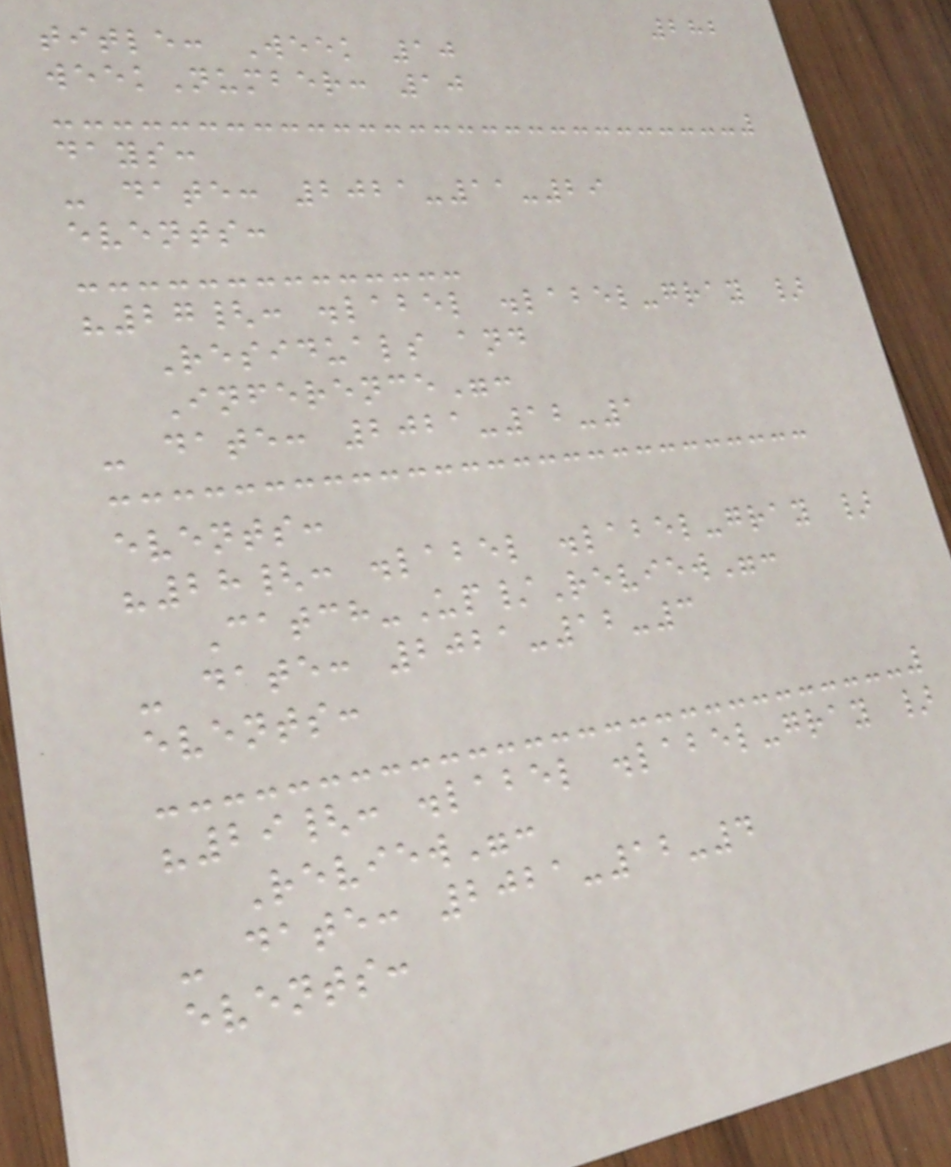282
title: Week 10
weekNumber: 10
days:
- date: 2021-11-29
events:
"27{: .label .label-gray }
Residuals and
Inference":
- date: 2021-12-1
events:
"28{: .label .label-gray }
Catch-Up/Review":
- date: 2021-12-3
events:
"29{: .label .label-gray }
Review":
- date: 2021-12-4
events:
